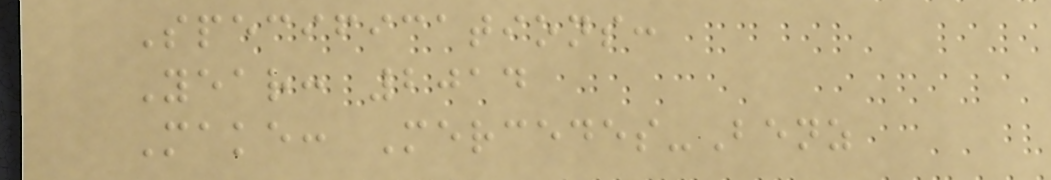Specifications:
Year: 2014
Make: Mercedes-Benz
